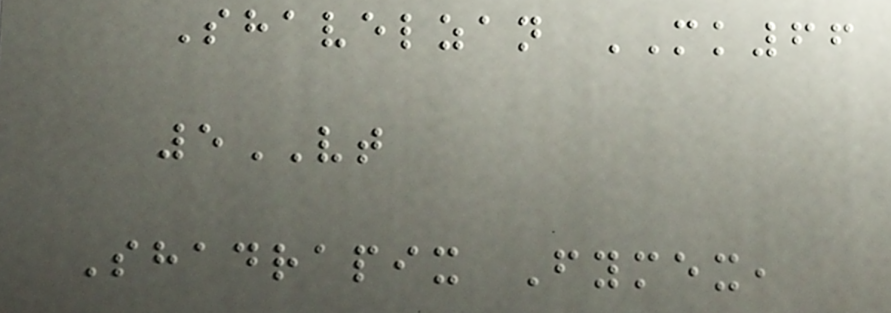Shavelzan MK66
5VT
Shadrapix Fymex,
